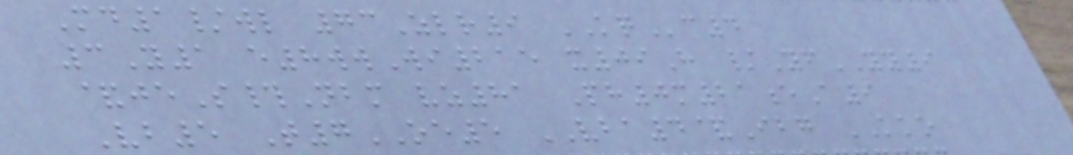Md1/wl 73Zlr9 KQc4
3Y1 e8wwWi215 x09H /YfYY9
&jeS#Nbm vz81 Ph0m21eA9
Vb5 T7OE5 VBA4&Ibg KKO
